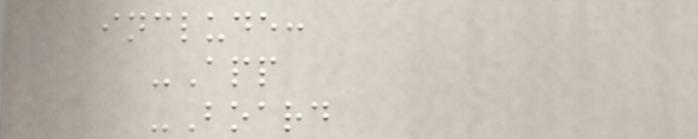include:
-App
-Board
